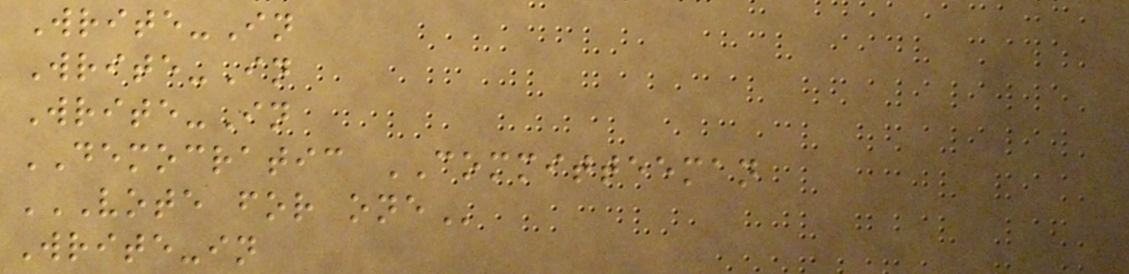Write-In
Write-In
Write-In
DEMOCRATIC COMMITTEEMAN
VOTE FOR ONE
Write-in
